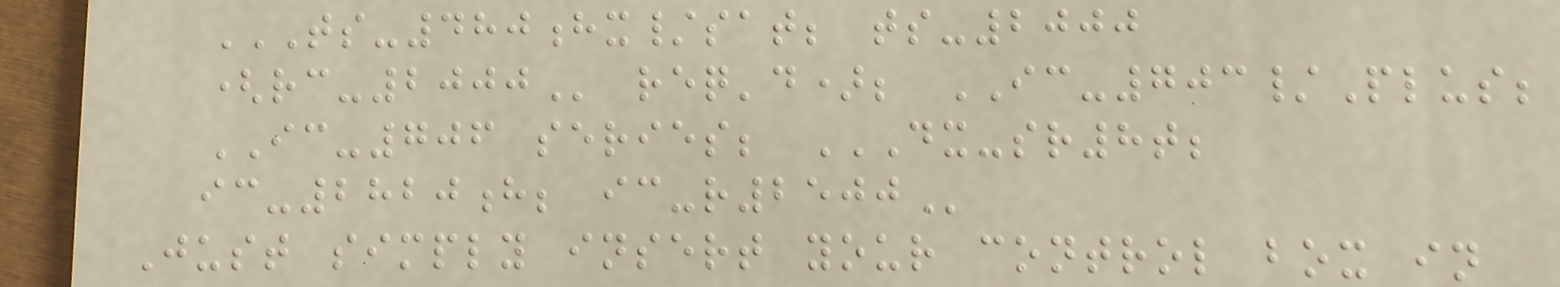TS-480HX/SAT; TS-2000
(RC-2000 req'd); IC-703/Plus;
IC-706 series; DX-SR8T;
IC-2820H; IC-R2500
Just simply insert your control box in
